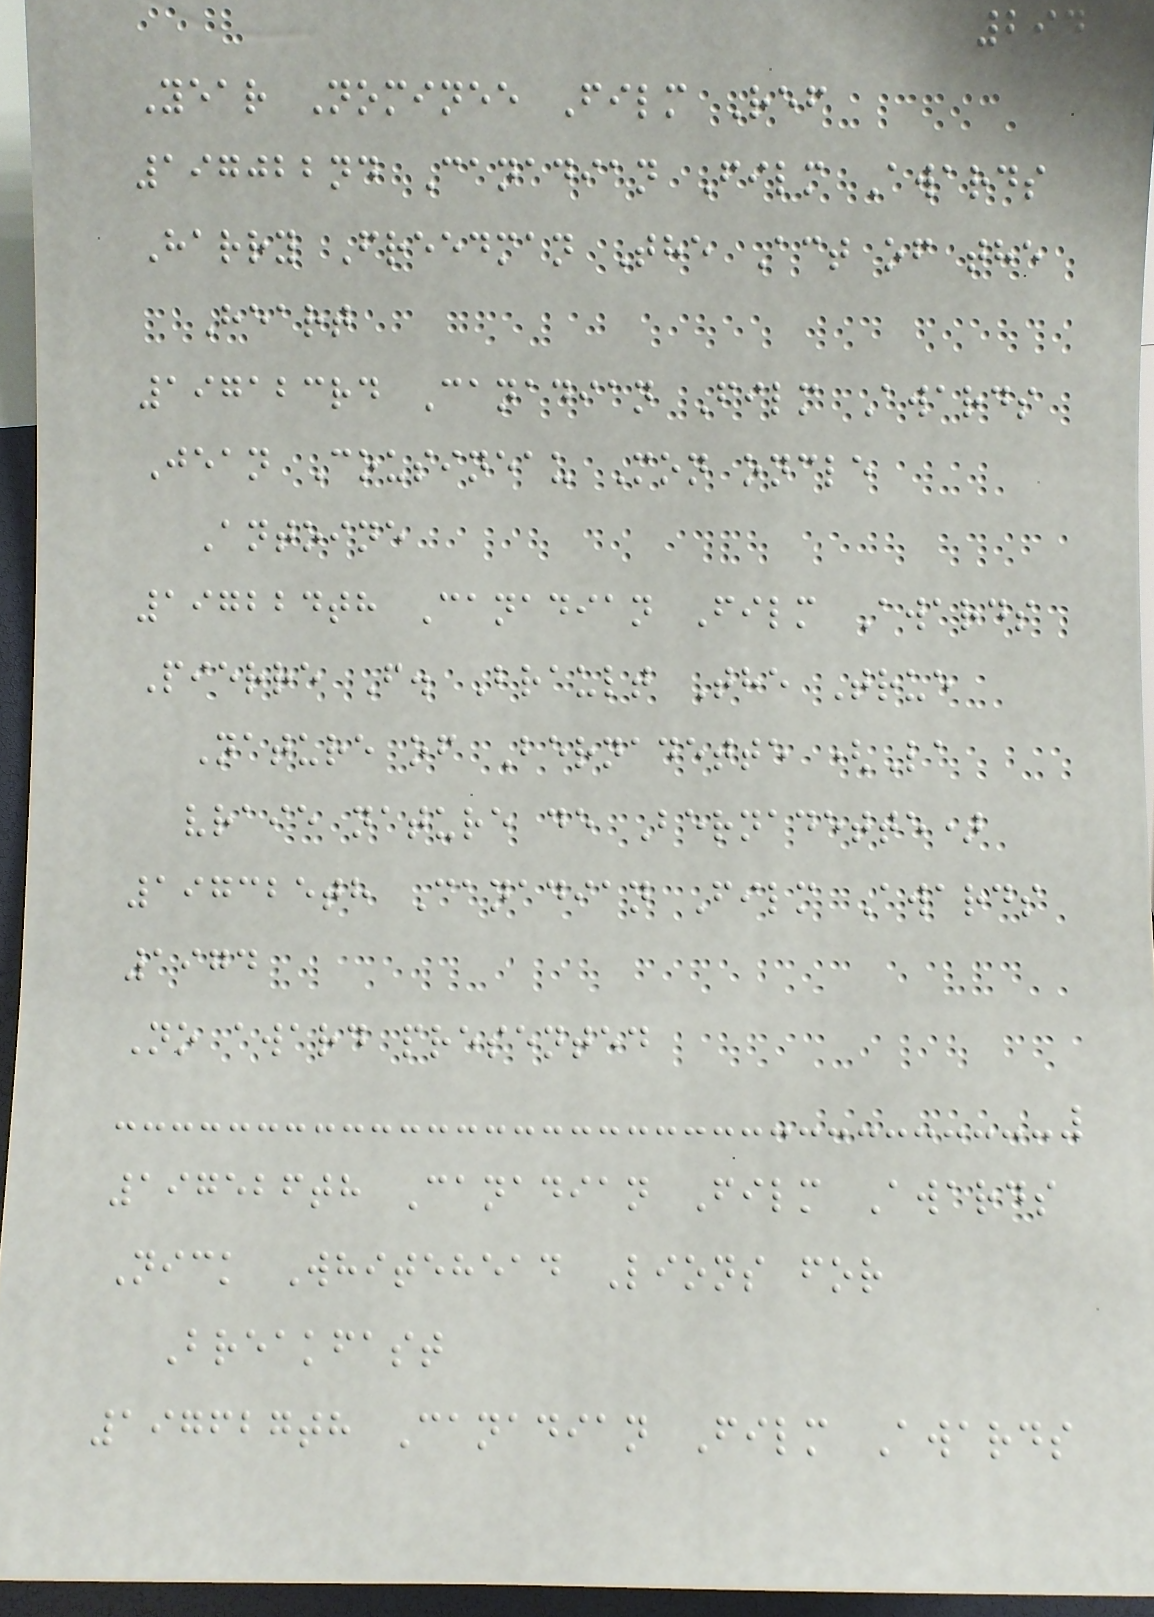294
Year Nominee Film Ref
197022nd Canadian Film Awards
Harry Freedman The Act of the
Heart
197123rd Canadian Film Awards
Jean Cousineau Mon oncle
Antoine
197224th Canadian Film Awards
Pierre F. Brault The True
Nature of Bernadette (La
vraie nature de Bernadette)
197325th Canadian Film Awards
1974
No award presented
197526th Canadian Film Awards
Nick Whitehead Lions for
Breakfast
197627th Canadian Film Awards
